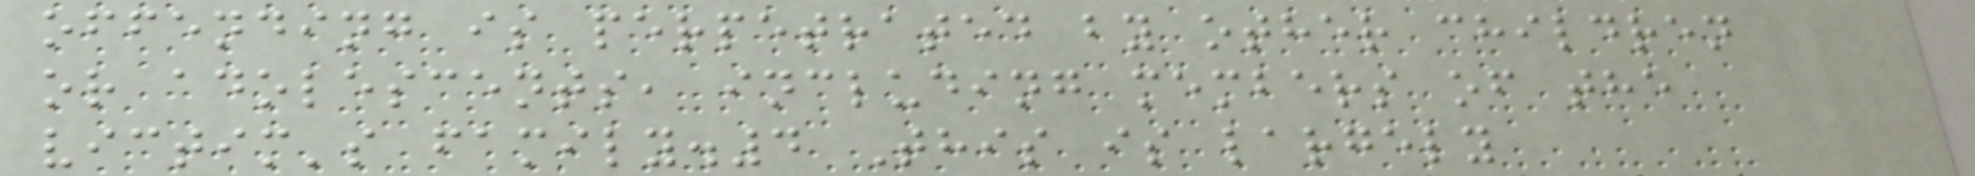offending is perpetrated by other children
or adolescents, including members of the
victim's family.4 This is largely
